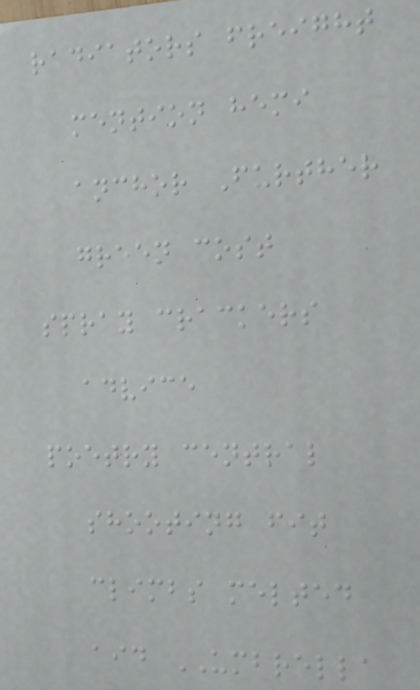radiators freight
mention hemi
anchor Further
green cost
spray crackers
advice
poetry central
shooting fit
climbs melted
aid UMBRELLA
